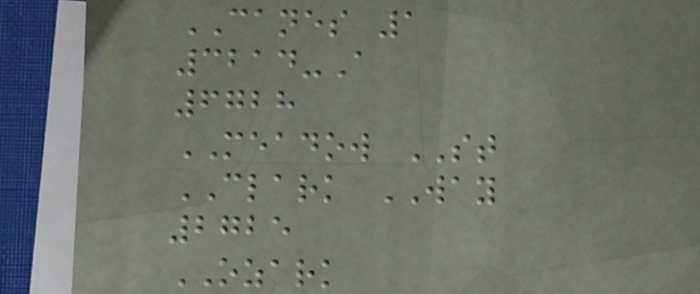CANES 1
3214-A
6728
MEADOW ST
CLARK WAY
2725
OZARK
